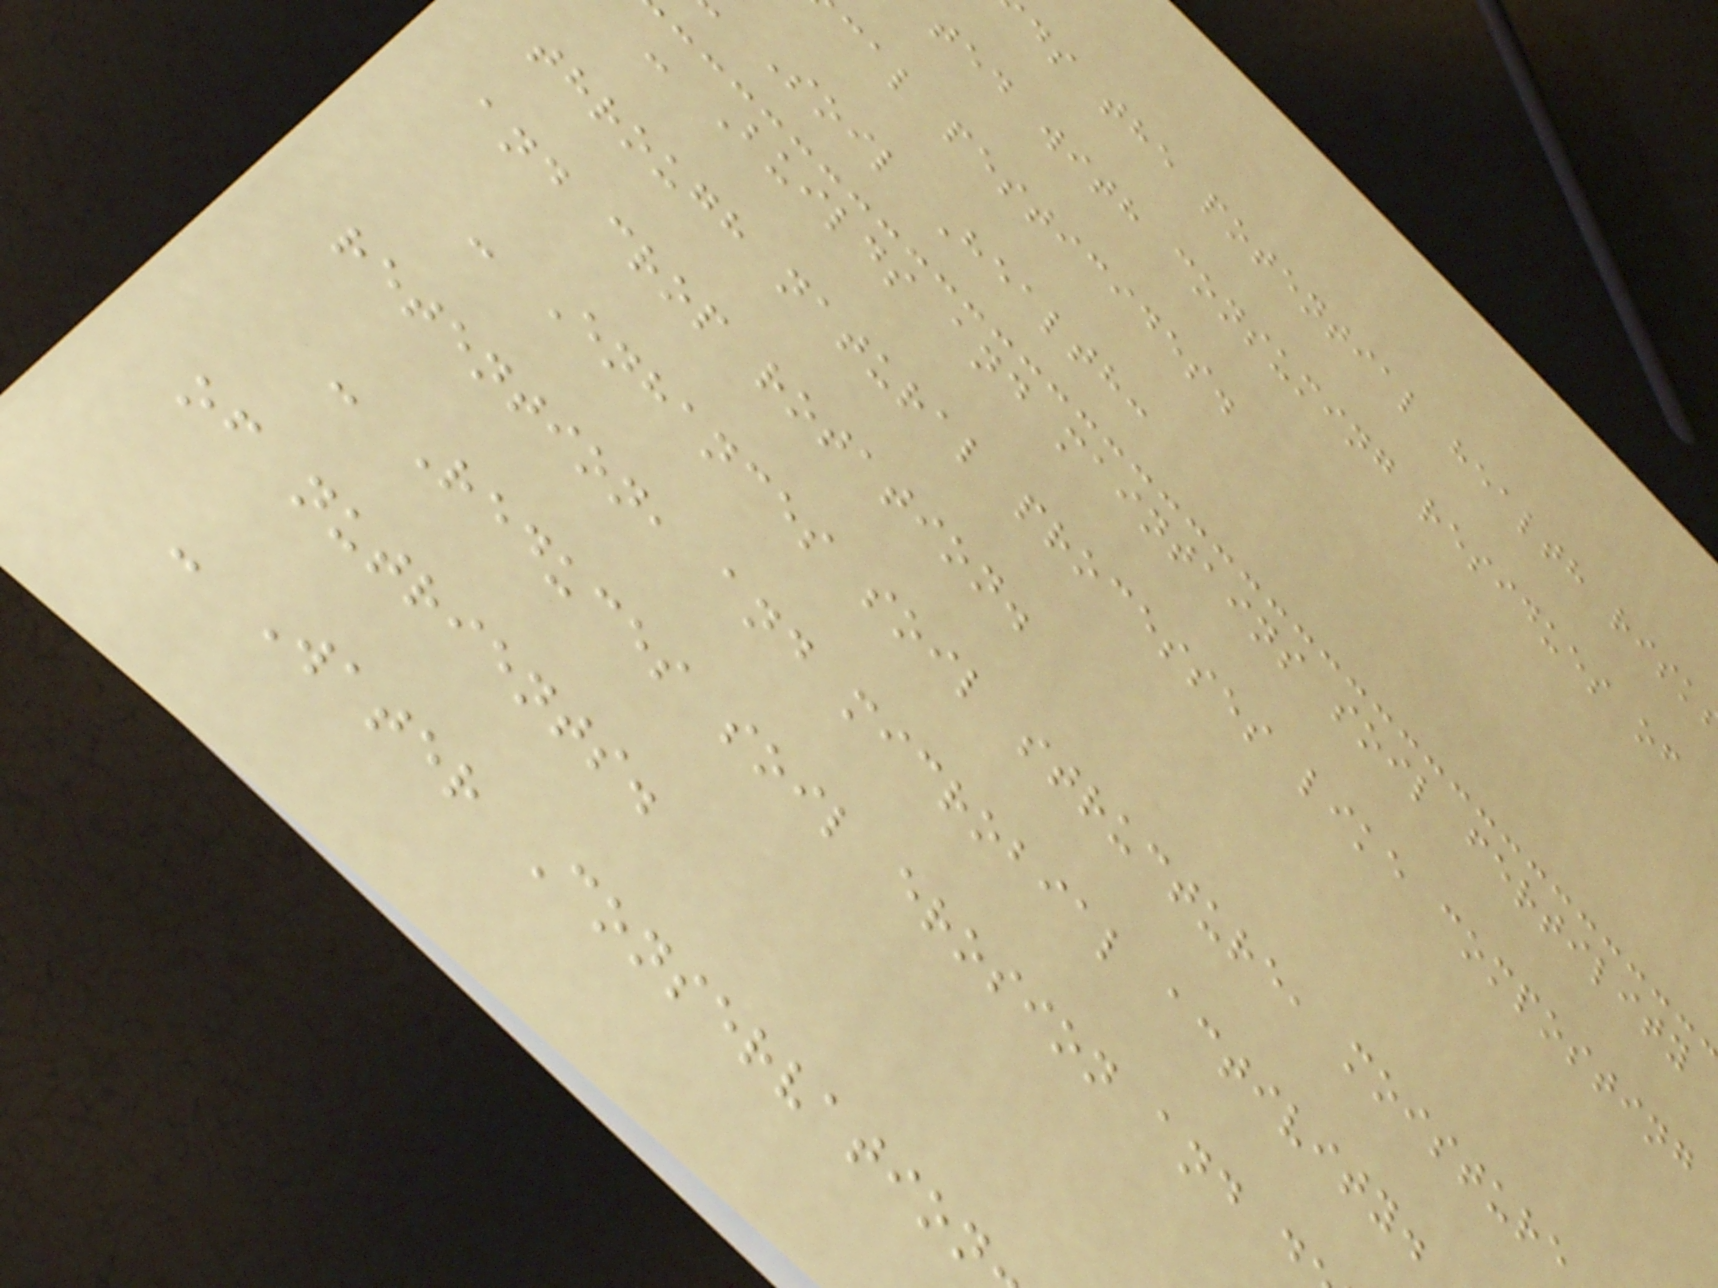ds the potential health risk
ted with consuming residues of
cal pesticides.
Soil Health:
- Builds and maintains soil fertility
through natural processes like composting
and crop rotation.
- Enhances soil structure, moisture
retention, and microbial activity.
- Reduces soil erosion and d
of nutrients.
- Water Conservation
